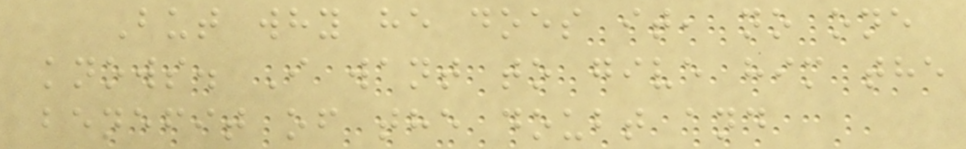But why he does it, no one
knows. I want to give him the
benefit of the doubt and
